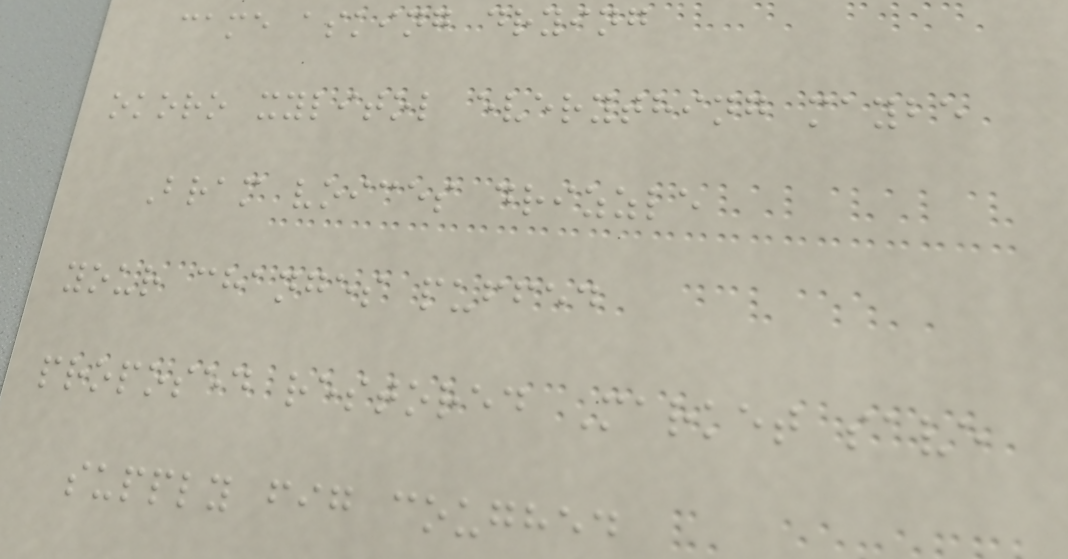came asking drying
okoro xylitol everything maybe
Bram voices drizzle
your changes puffed
proposed restored Market save
supply fig coughed
